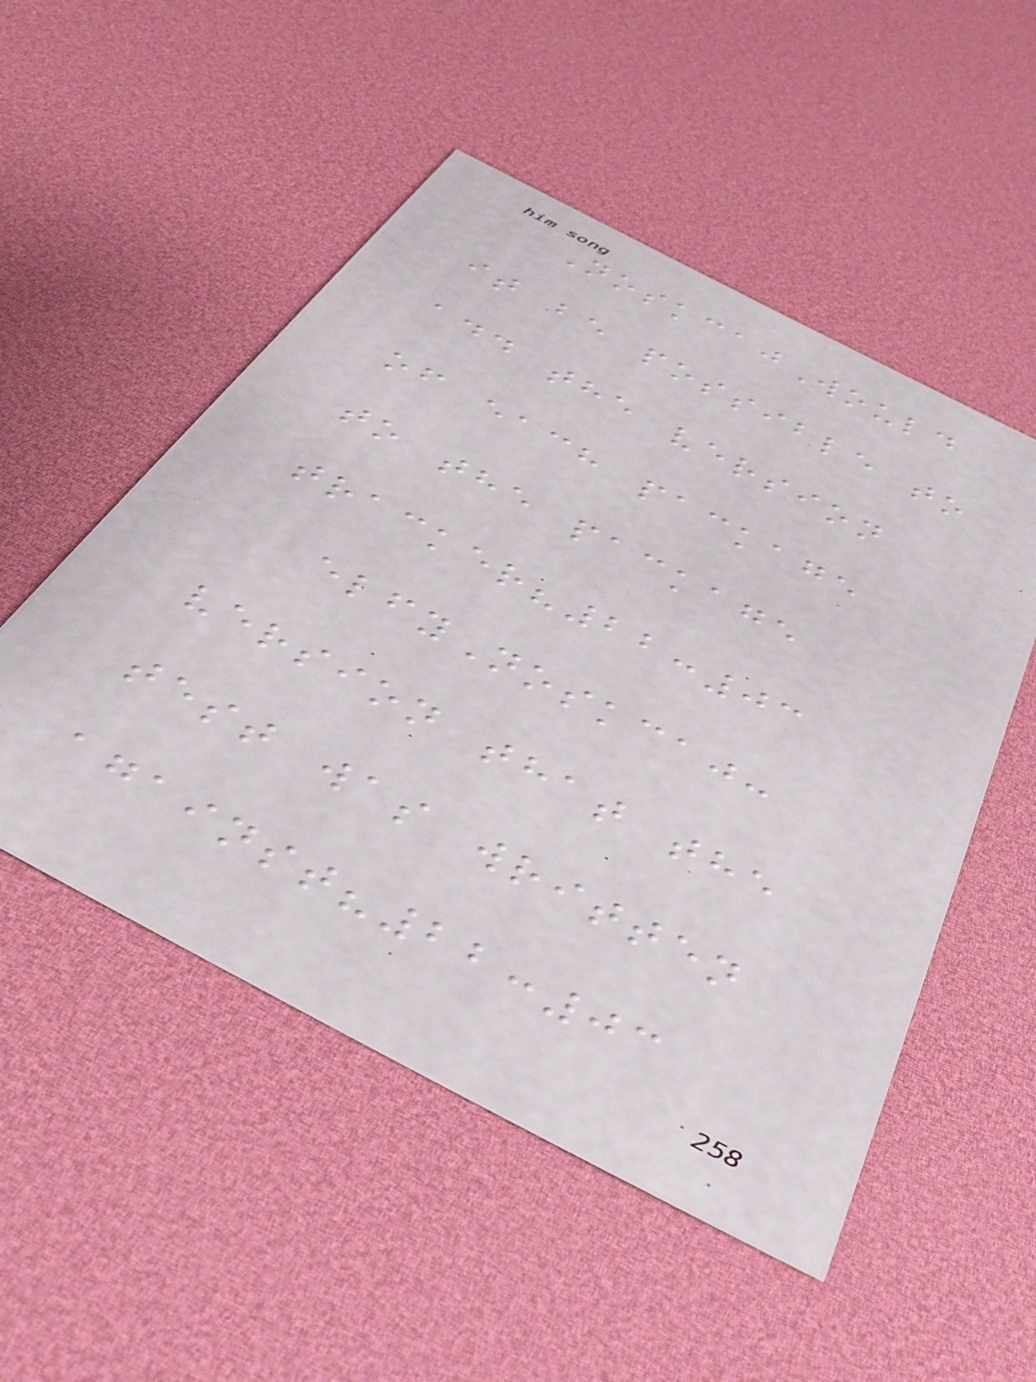NoskcajWould
it be possible to
add the version
of each package
to the package
tracker?22:03
elfyNoskcaj:
version that the
test was written
against?22:03
